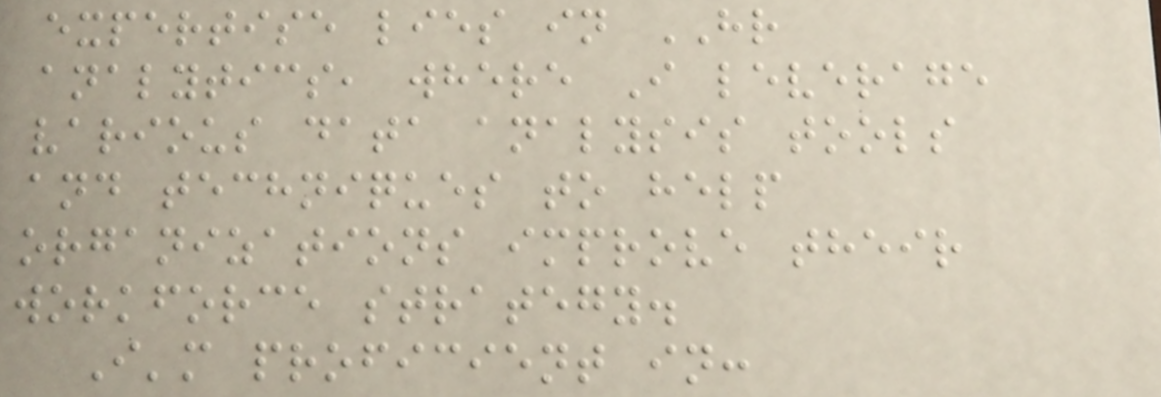expertise lies in HR
analytics, where I leverage
various data analysis tools
and techniques to help
organizations improve their
workforce strategy.
I'm proficient in:
